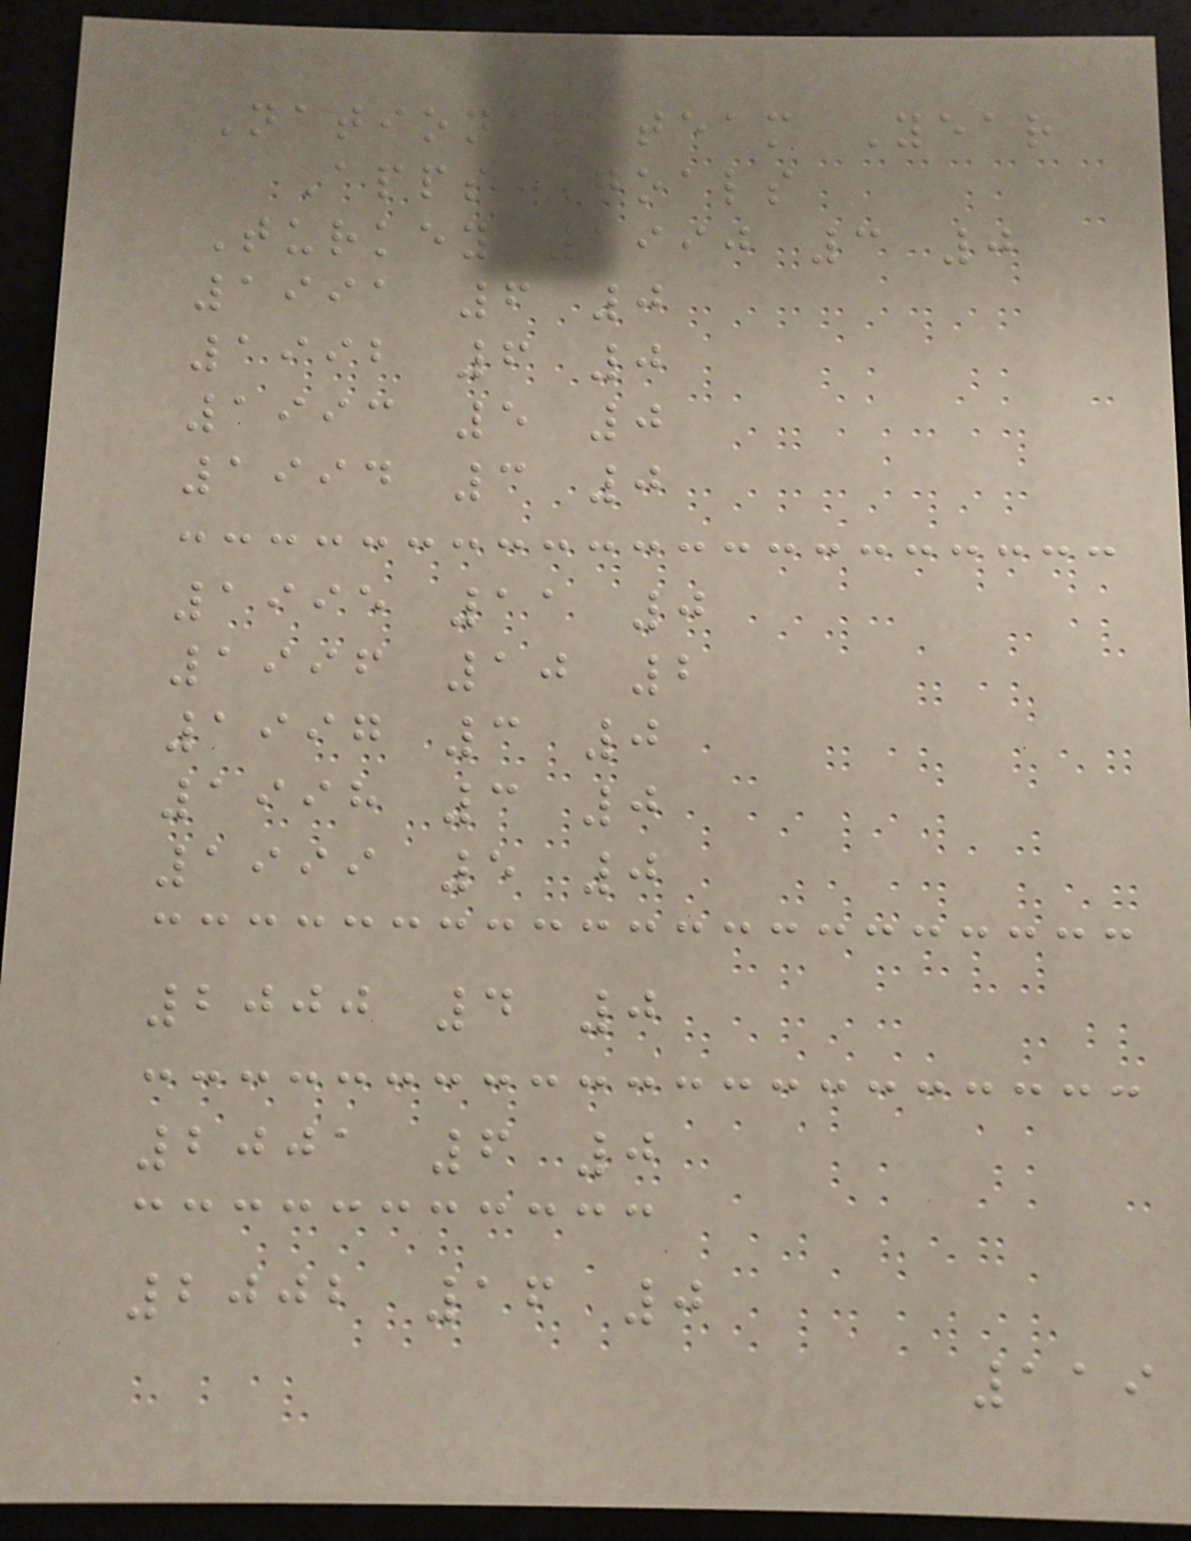National team Year
Apps Goals
Turkey 1990 3 0
1991 6 0
1992 6 0
1993 5 0
1994 3 0
1995 11 0
1996 10 2
1997 3 0
1998 3 0
1999 5 0
2000 4 0
2001 6 0
2002 16 0
119
